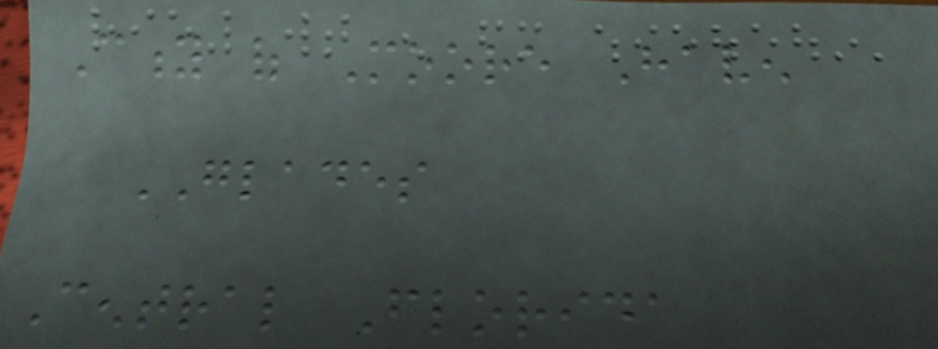City of Moore Haven
GLADES
Central Florida
